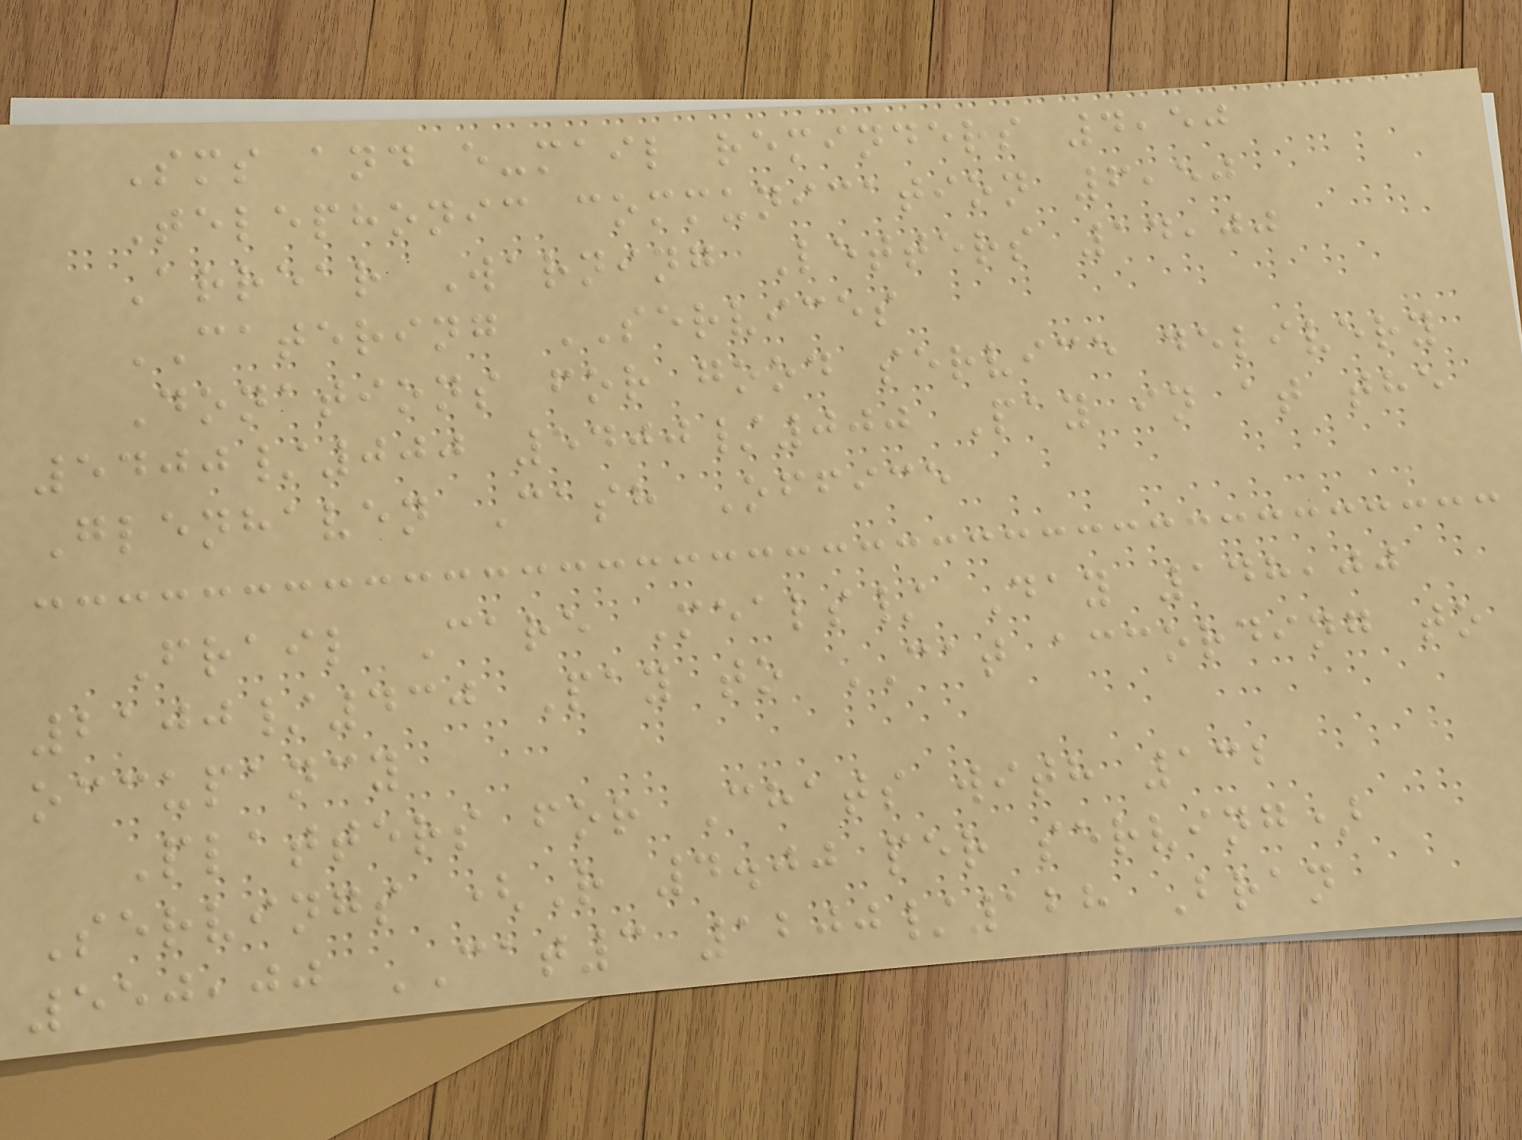Sms and e-mail reminders 4,50
Telephonic communication 6,50
Arrear Warning Letters 14,00
CATERING SERVICES
Donations for good service delivery
5400/000 5400/000 Pay in at the
Glenhaven Cash Office
Frail Care Meals/ Day 148,00
2100/430 Pay to CAT according to
occupancy
Platters for Chats with 132
Servings (R 4.00 per serving)
550,00 CAT3 1200/128 Bran
